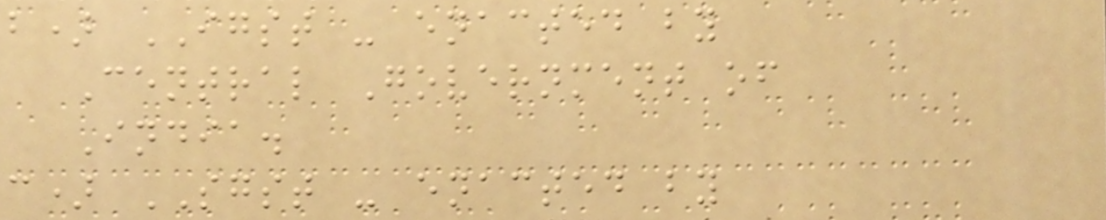b) IGST - enacted by
Central Government of
India.
c) SGST - enacted by
